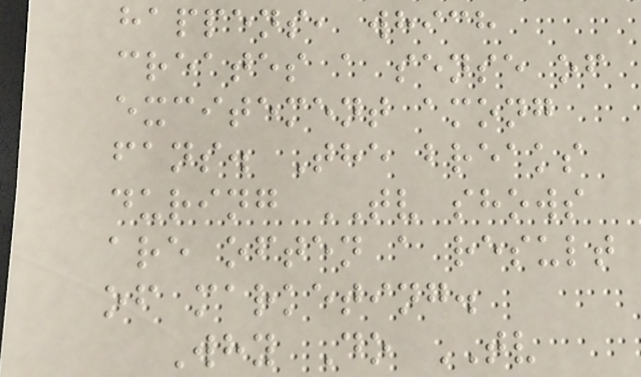happens, which
creates a sense of
excitement among
fans. The breaks
during TV shows
are often a result
of marketing.
Why Do TV
